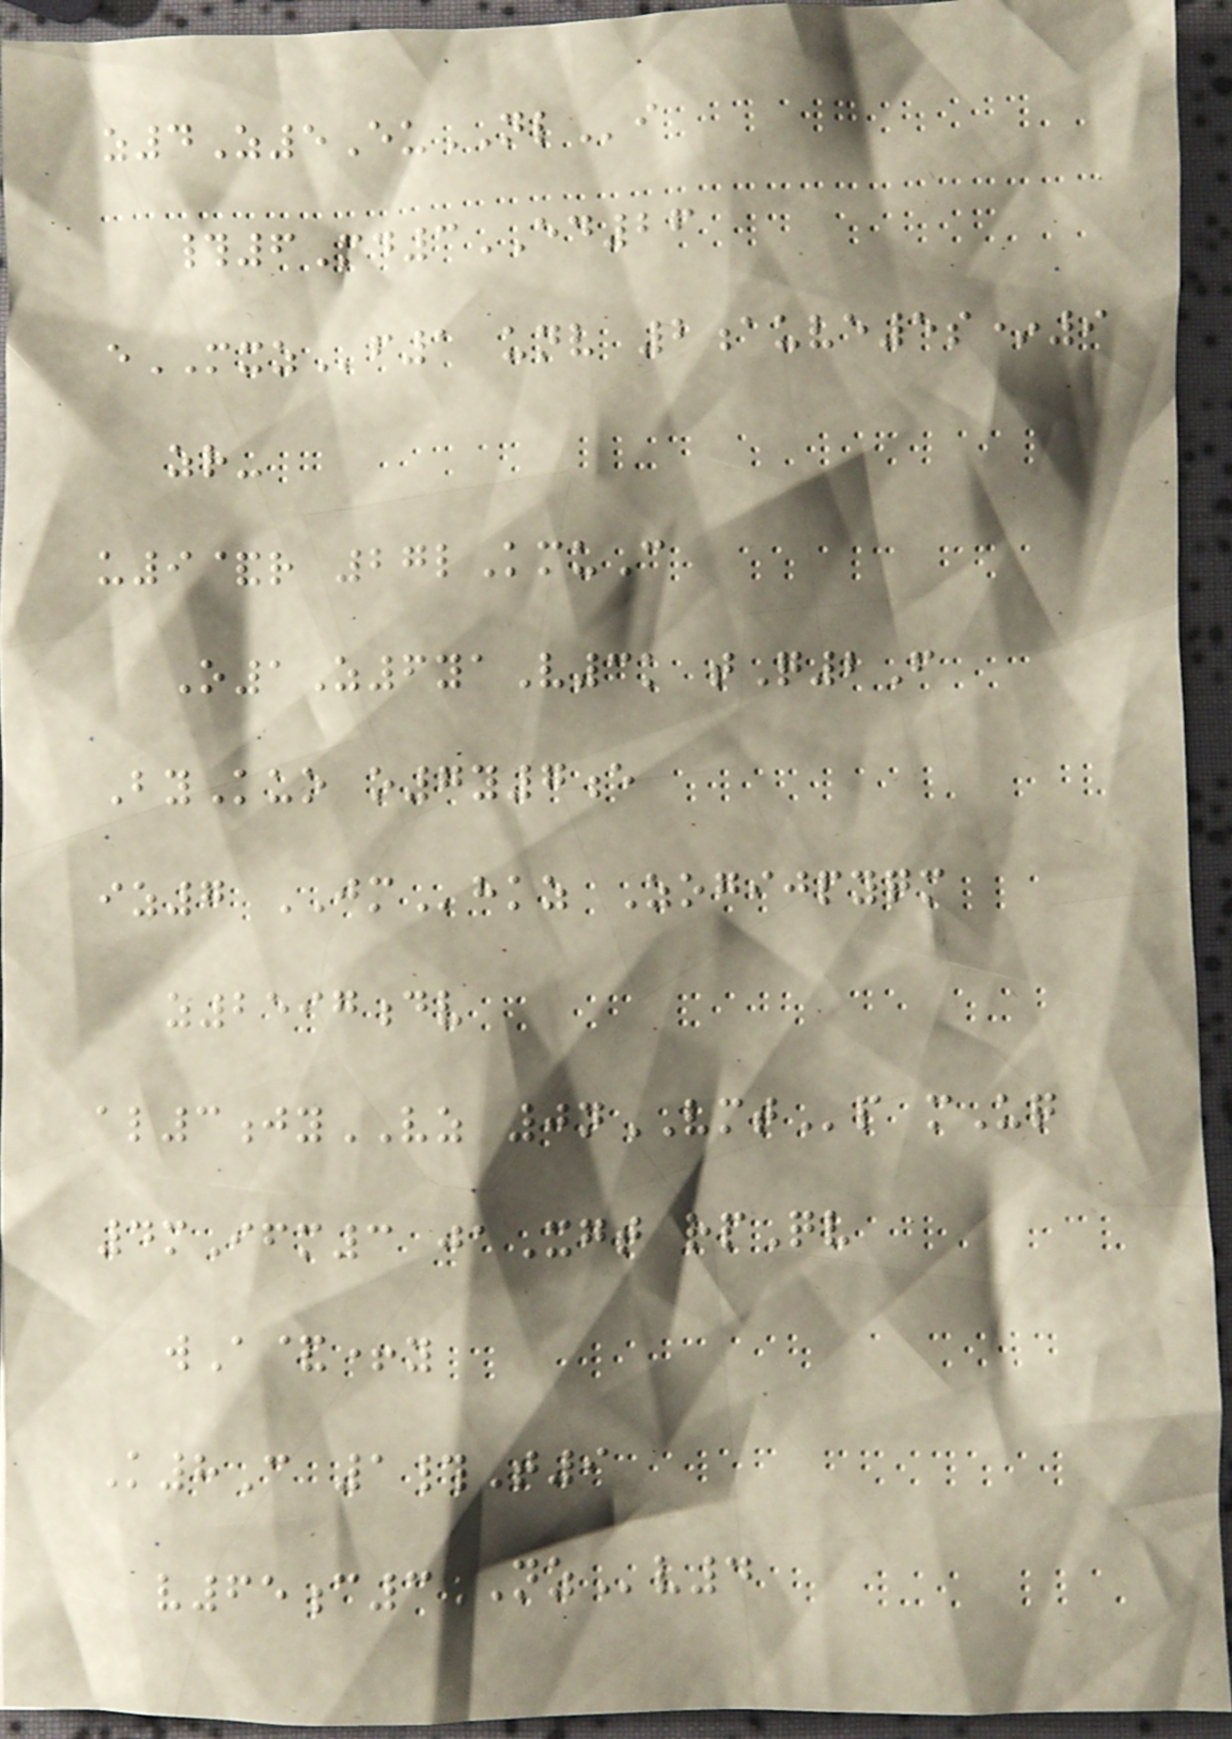z4Z5EuNLi
#6Md3ED26
eMXZf1 unv 2auve5s*9
zr-
u9&r 27lKmuC
O1Z6yaV3k tQ2F
ByKuo o7y7e
iz7 JMhkz Zogijpyqm
z2597dv
al3jyVZ 0nVMTp mUq
4mIfm3 jaXgt rpQv
wA&+y
K8C 1#T9
v65c3NZv4
